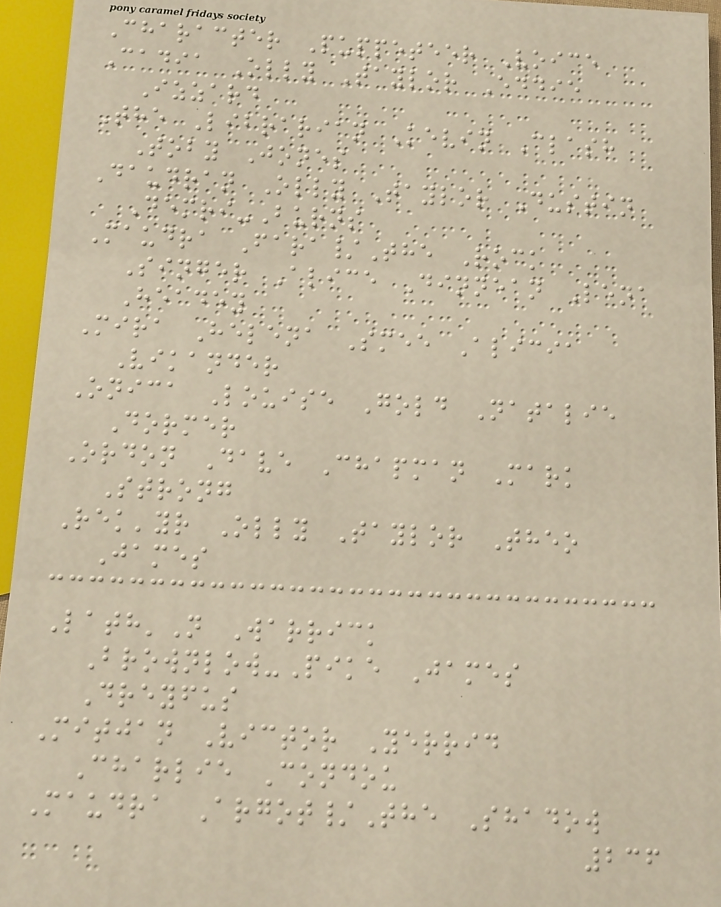Character Puppeteer Voice
Cadia Olly Taylor Eddie
Izzard
The Librarian Kevin Clash
Toby Jones
Daudran Olly Taylor Dustin
Demri-Burns
Maudra Fara/The Rock
Singer Alice Dinnean Lena
Headey
Mira Helena Smee Alicia
Vikander
Onica Louise Gold Natalie
Dormer
Ordon Dave Chapman Mark
Strong
Rek'yr Olly Taylor Theo
James
Lath'N Warrick
Brownlow-Pike James
Dreyfus
Mitjan Victor Yerrid
Charlie Condou
Maudra Argot/The Shadow
236
